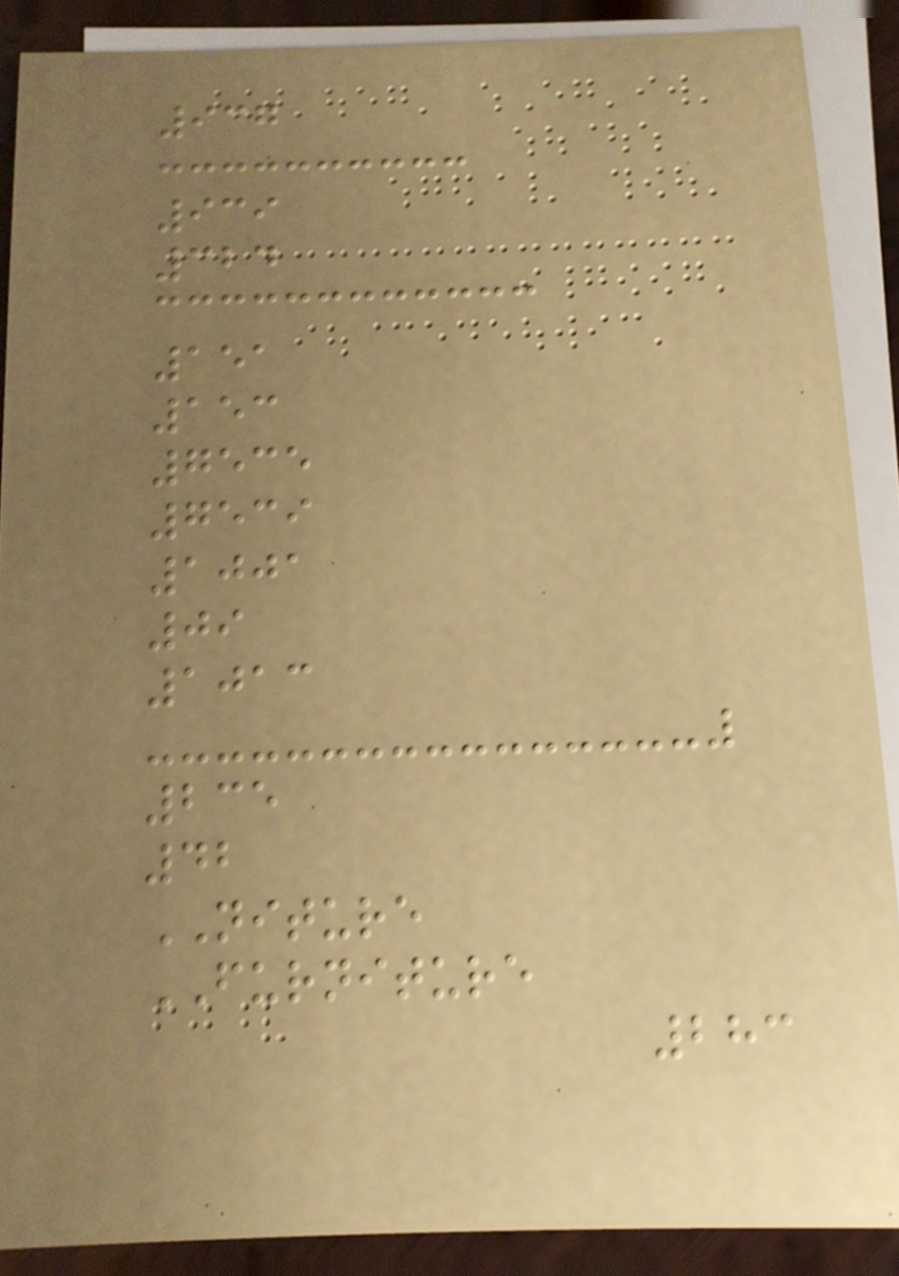937
939
324
151
153
7535
7539
1001
09
1013
235
42
NITURE
FURNITURE
283
